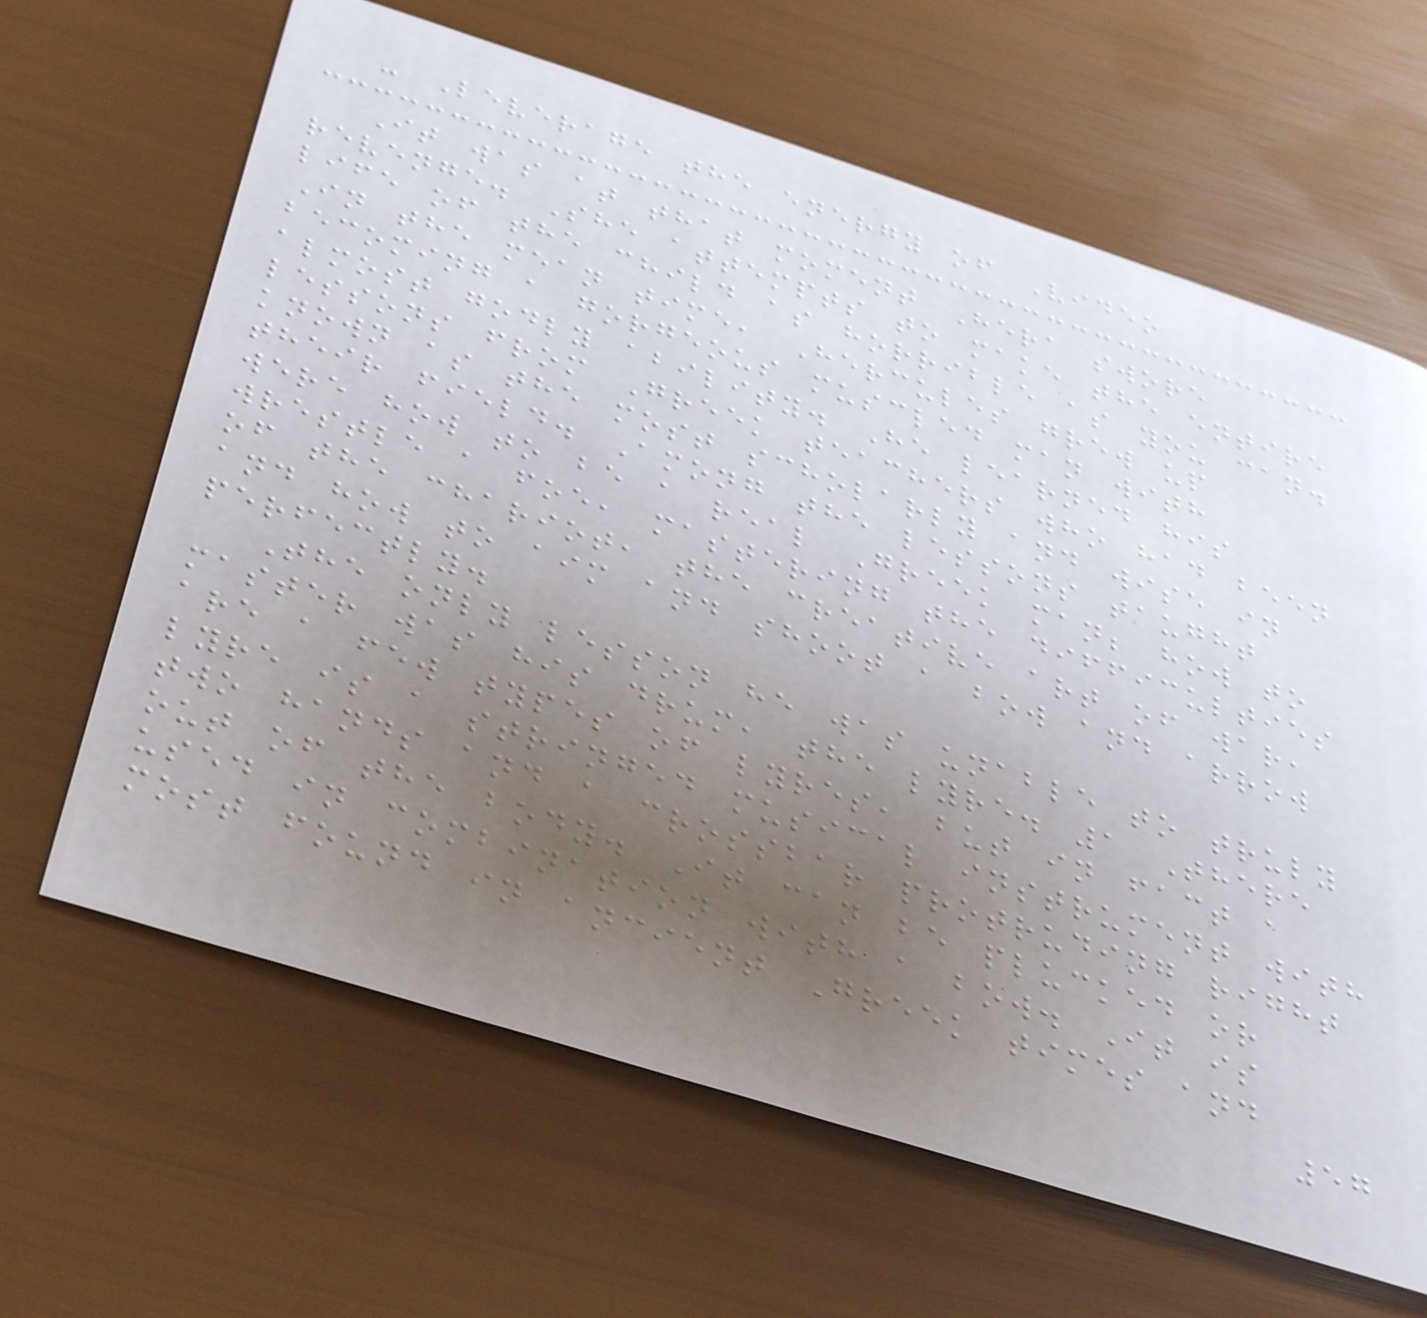- Leverage the energy of Video
It was at that moment Hera swore
revenge. She attempts to make the entire
life of the child as horrible as you can.
In the mean time, Hercules grew up
becoming a gorgeous muscled man with
almost godly ability. He learned his
lessons from Greek teachers who had been
known as the most scholarly and wise in
their field. Among the lessons taught
were how to be a real Greek man; how to
wrestle a foe, mastering the difficulties
of the chariot, the creative art of war,
and how to aim and shoot a bow and arrow
perfectly.
The only lesson he was unable to truly
master was his drum, the lyre. 1 There
are a few types of lyres, but in fact a
lyre is a stringed musical instrument with
two hands and a crossbar protruding right
out of the body. It can be plucked or
used in combination with a bow. It is
most found in ancient Greek times and
57
